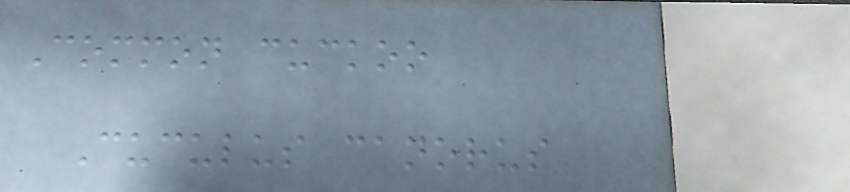Common cuckoo
Cuculus canorus
